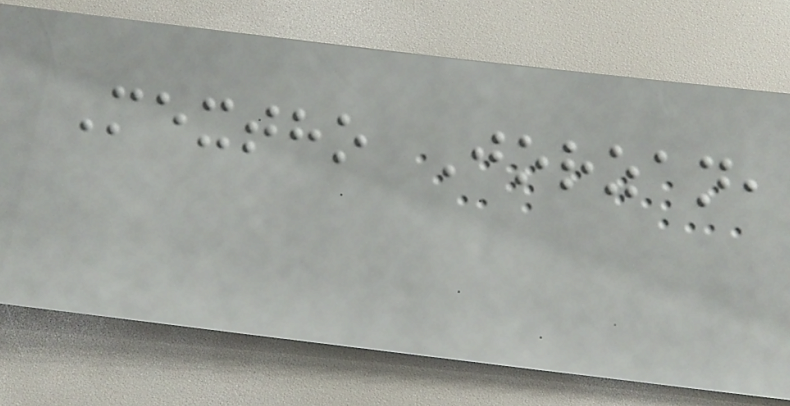Mextho Jorzan,
